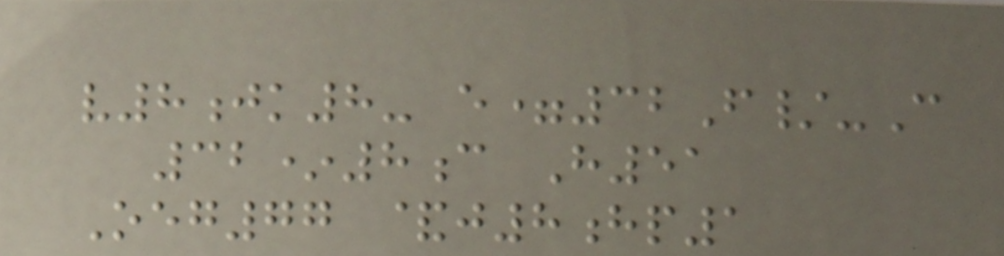v8jk8- e=32F/-C
32*8c H51
Oeg77 &j8hp1
